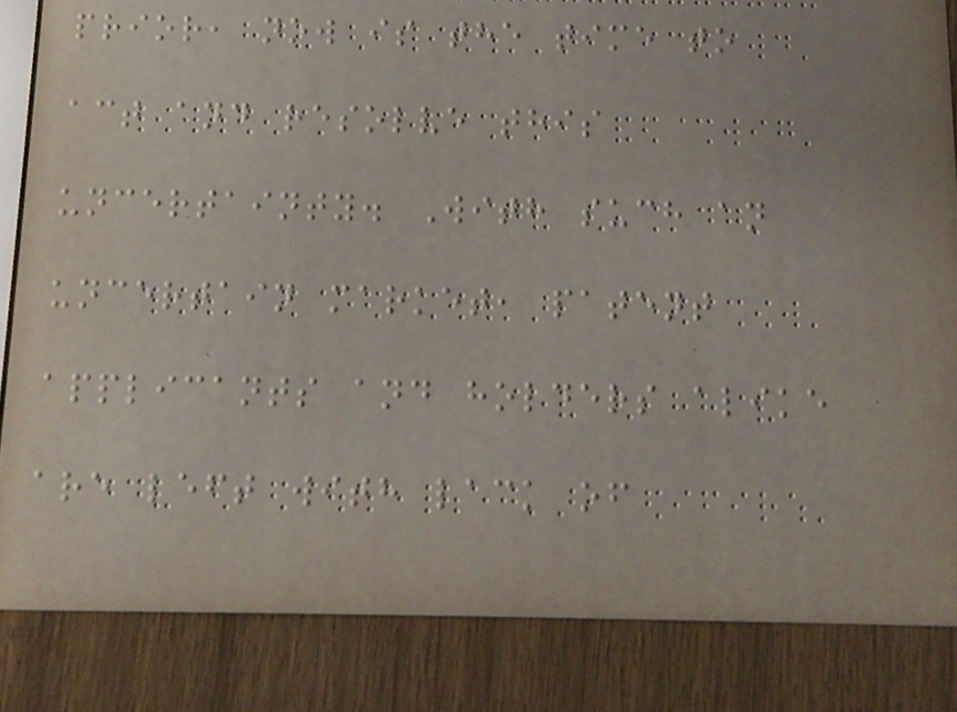prior, now is the time to
act and resolve this
uncertainty. With such an
uncertain market, patent
applicants and holders alike
are left with lack of
